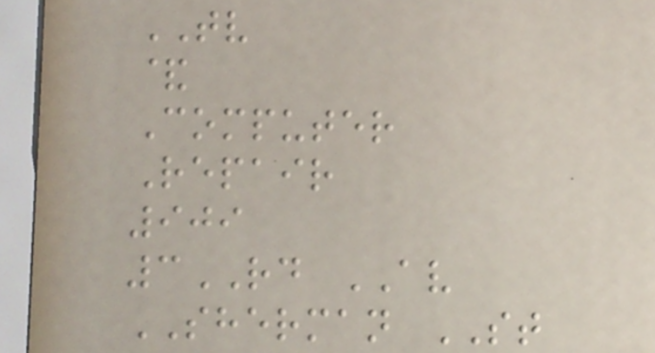TV
&
Computer
Repair
909
3RD AV
SHERMAN ST
